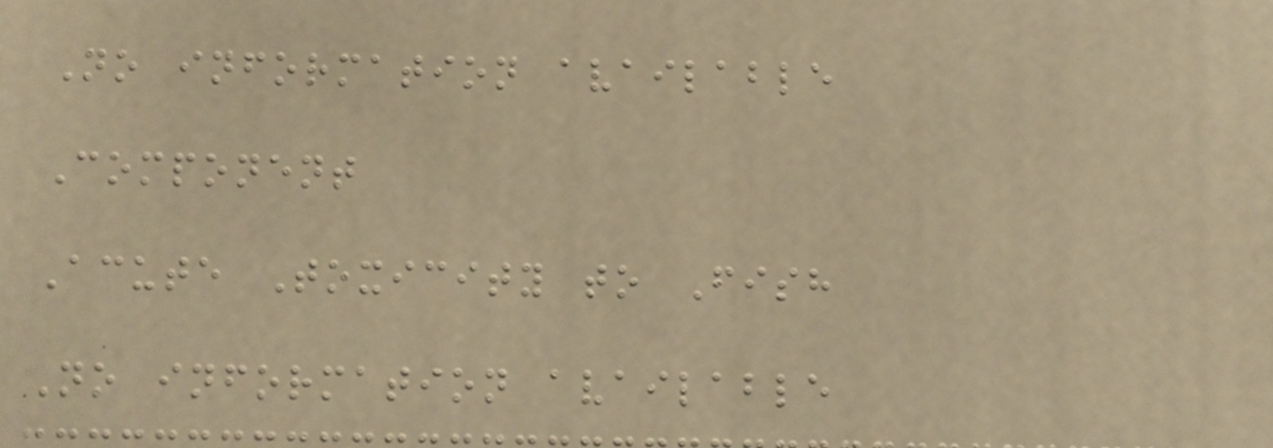No information available
Component
Acute Toxicity to Fish
No information available
